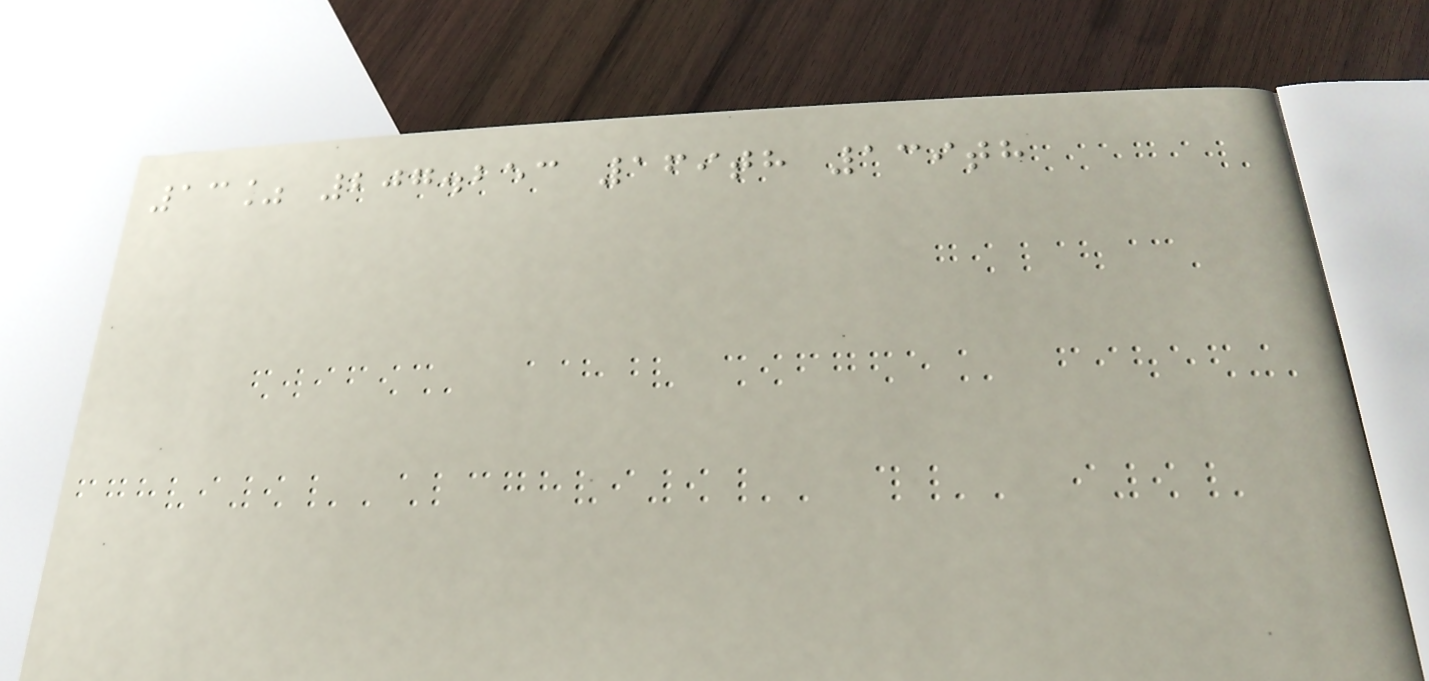13% 207.253 169th 139th
